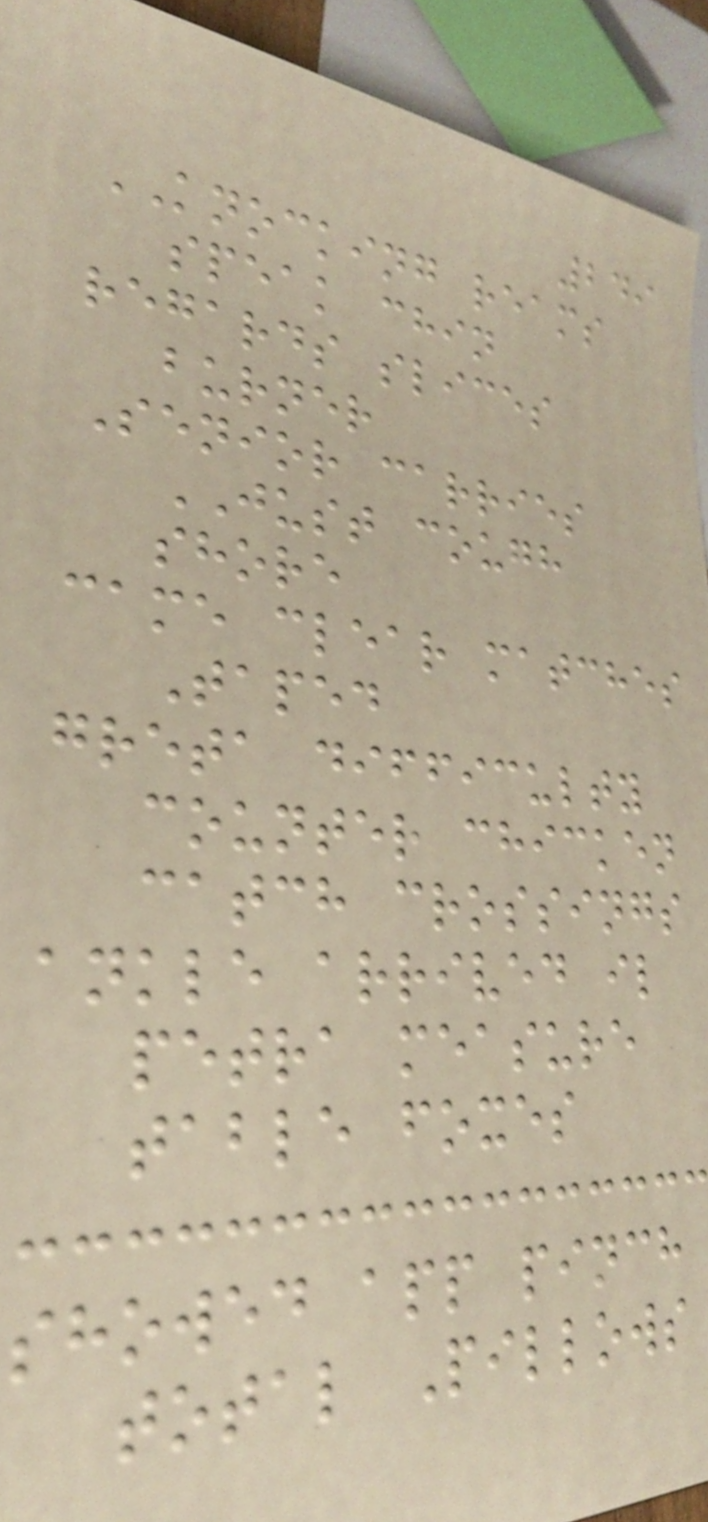249
KNOCKING reams
speak chin
regards slices
burner
Senior carries
JUST cough
shore
came clear matches
Taped
greta difficulty
counter chicken
catch crossings
ankle arrived il
petra measure
table foxes
showed app pinch
total Pillows
